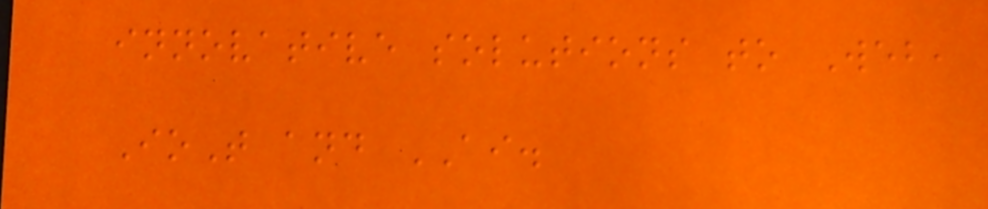innovative solutions to Web,
IoT and AI.
